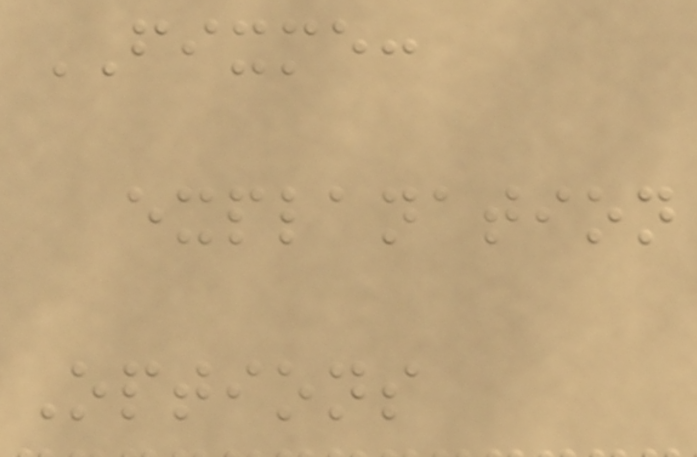FIXME:
explanation
Options
